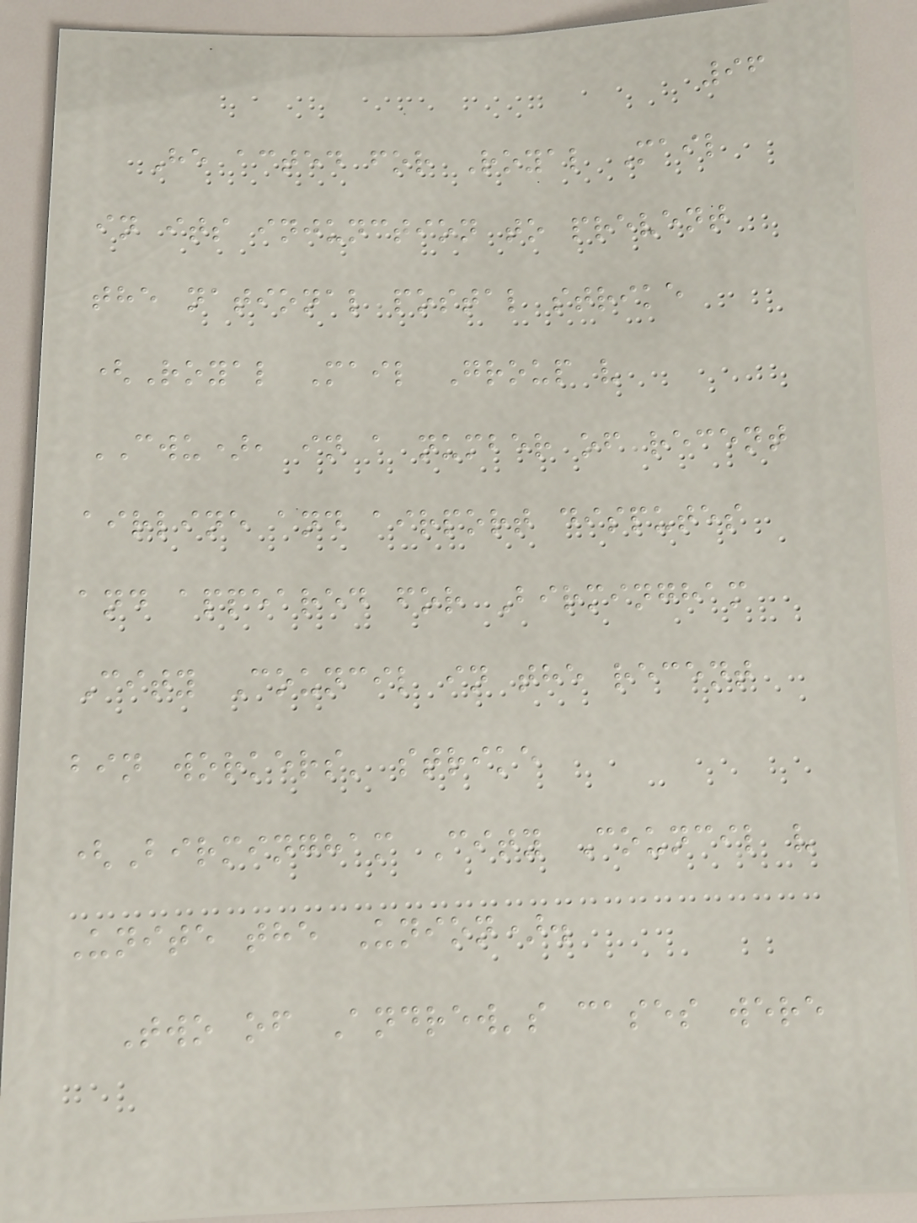96
He acted for Royal Mail
in its injunction to prevent
the national postal strike
(Royal Mail Group v
CWU), in a number of recent
airline and airport disputes
and appeared for Birmingham
City Council in the recent
bin workers' strike
(Birmingham City Council v
Unite the Union).
Two of Andrew's cases were
